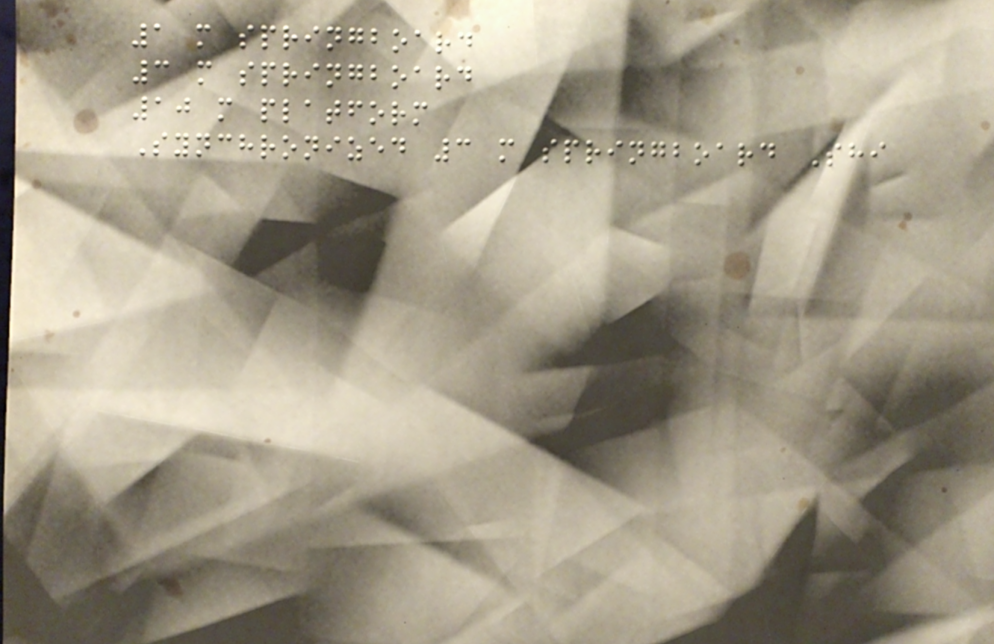1 m springboard
3 m springboard
10 m platform
Synchronized 3 m springboard Shi
